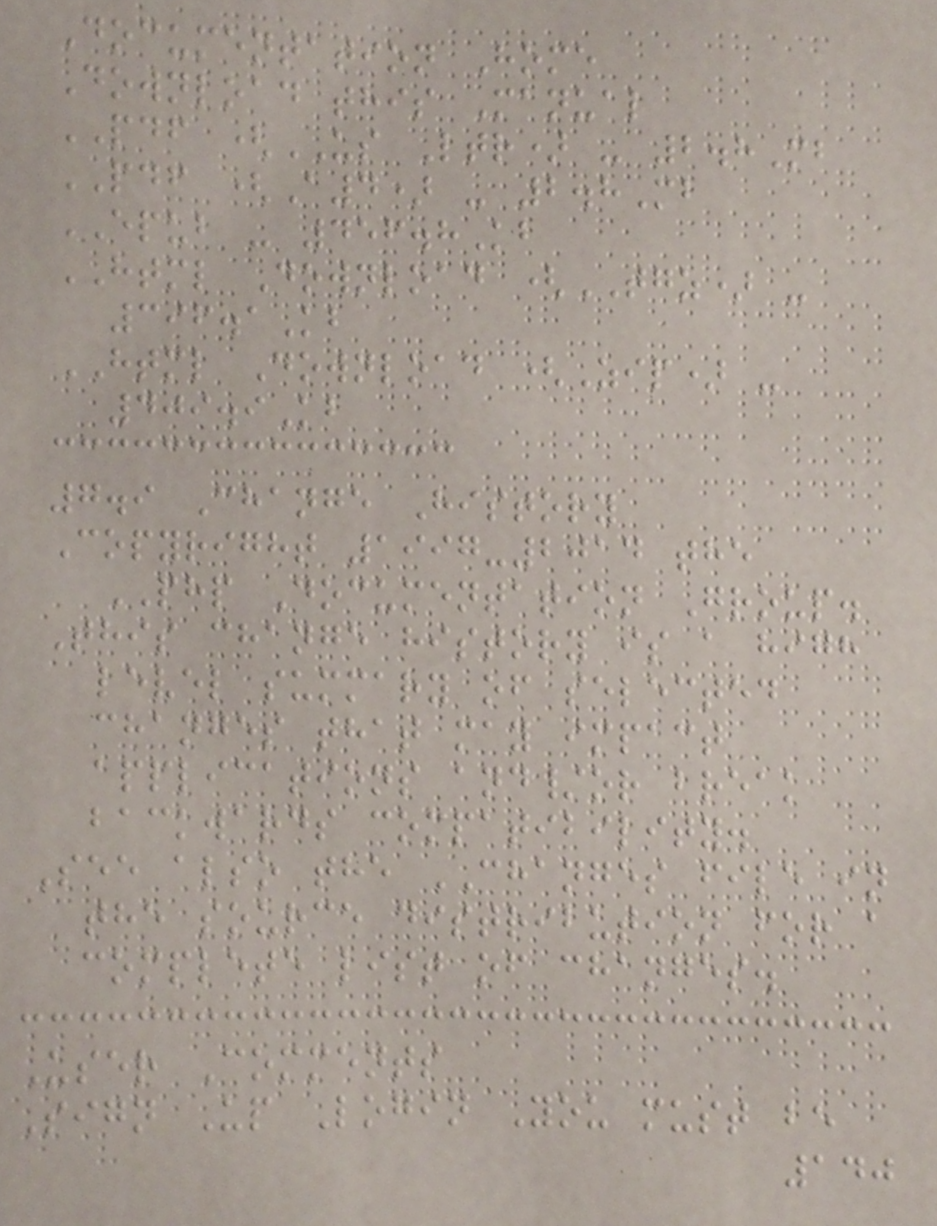Documentation Home
Download this Manual
PDF (US Ltr) - 2.8Mb
PDF (A4) - 2.8Mb
EPUB - 456.8Kb
HTML Download (TGZ) -
396.1Kb
HTML Download (Zip) -
409.9Kb
7.9 Change History
Copyright 1997-2014 the
PHP Documentation Group.
This change history is a high
level summary of selected
changes that may impact
applications and/or break
backwards compatibility.
See also the CHANGES file in
the source distribution for a
complete list of changes.
User Comments
Sign Up Login You must be
140
